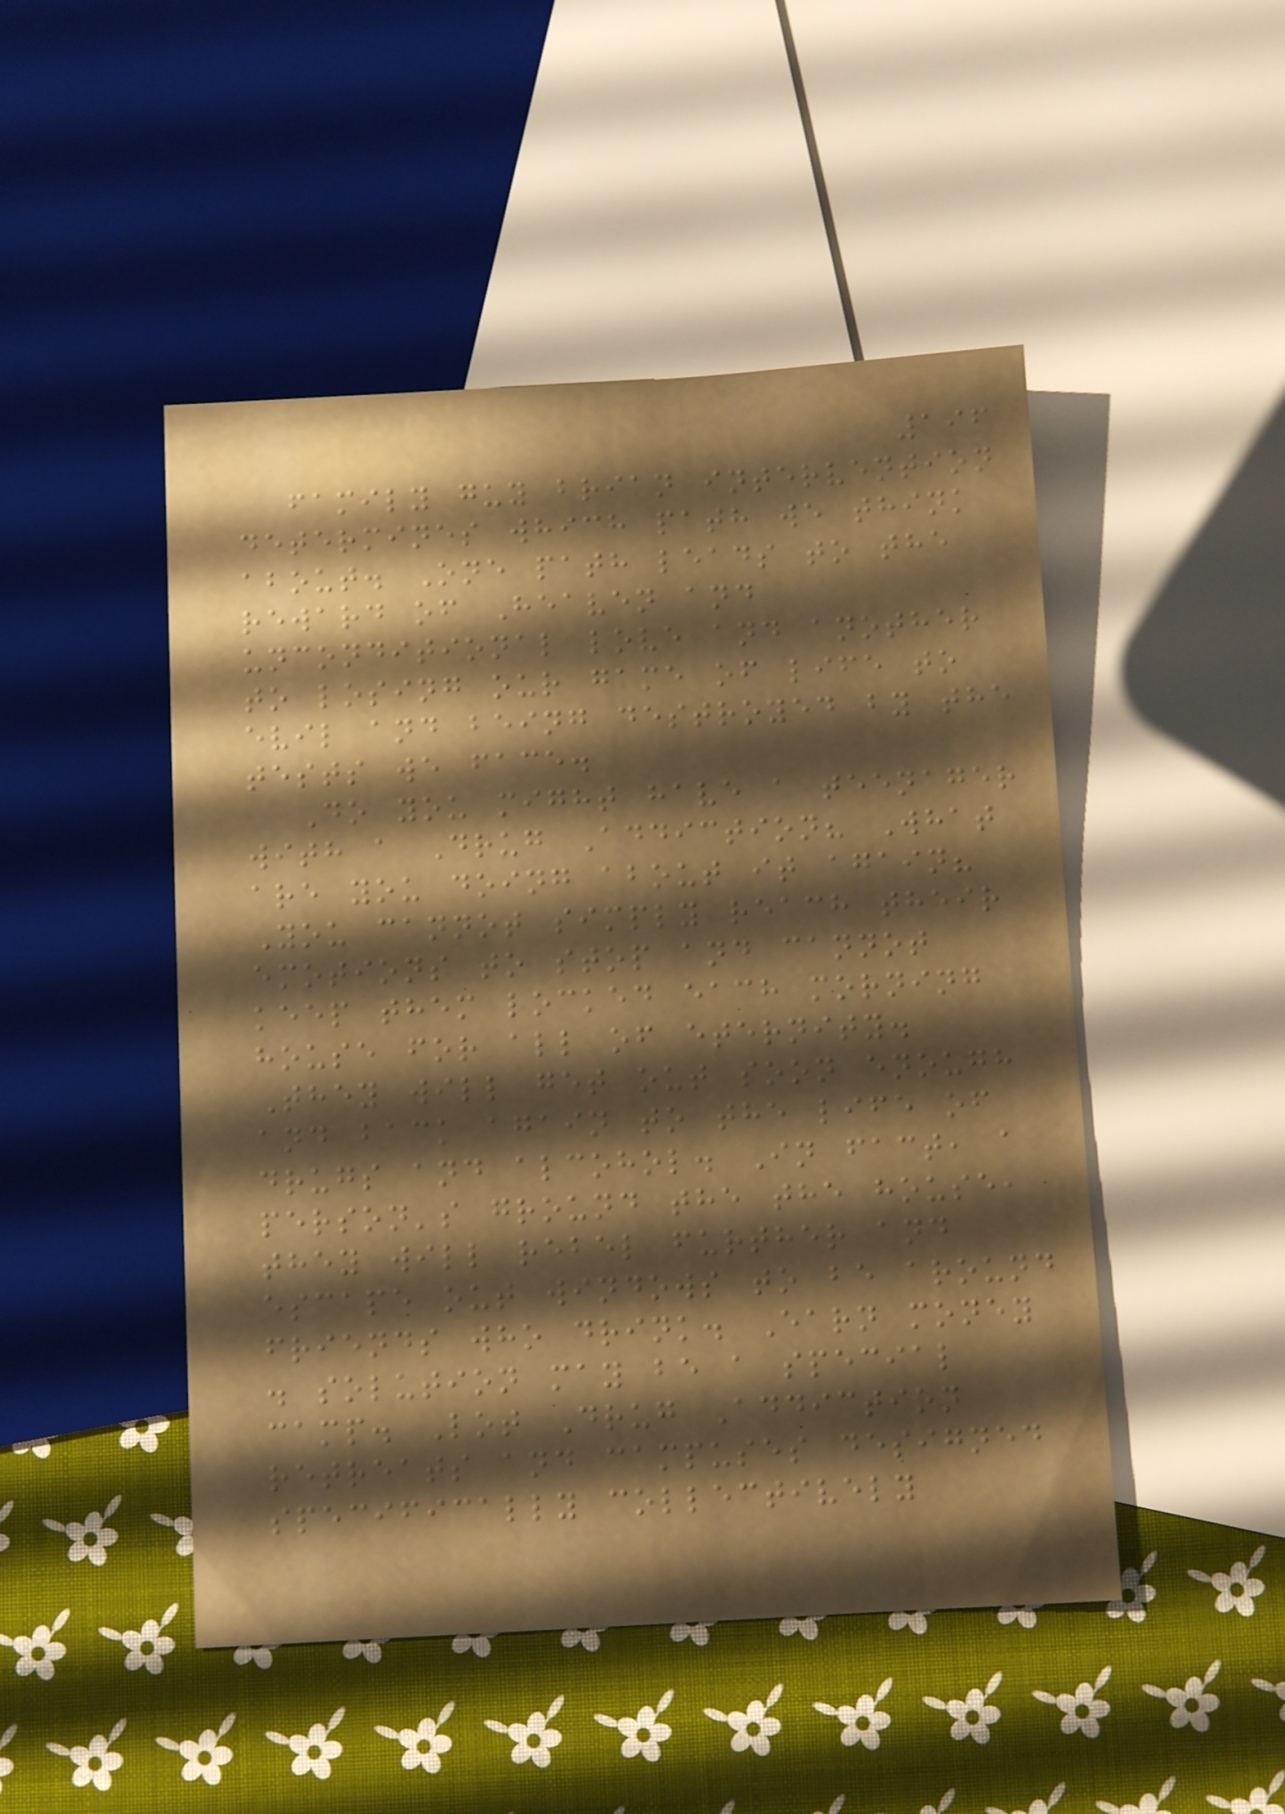196
family guy brian intervention
determines which path we think
about. One path leads to the
reward of Heaven and
unconditional love and another
to losing our game of life to
evil and being destroyed by the
tests we face.
Do you might have a teenager
with a Drug Addiction? What
are you doing about it again?
You cannot simply reach their
emotions to stop and cannot
keep them locked each morning
house for all of eternity.
They will get out soon enough
and back again to the life of
drugs and alcohol. In fact, a
person's ground the the house,
they will rebel further and
escape out windows to be around
friends who drink. Earn money
. solution may be a special
camp. Lot Drug Addiction
retreats and campuses designed
specifically collectively
